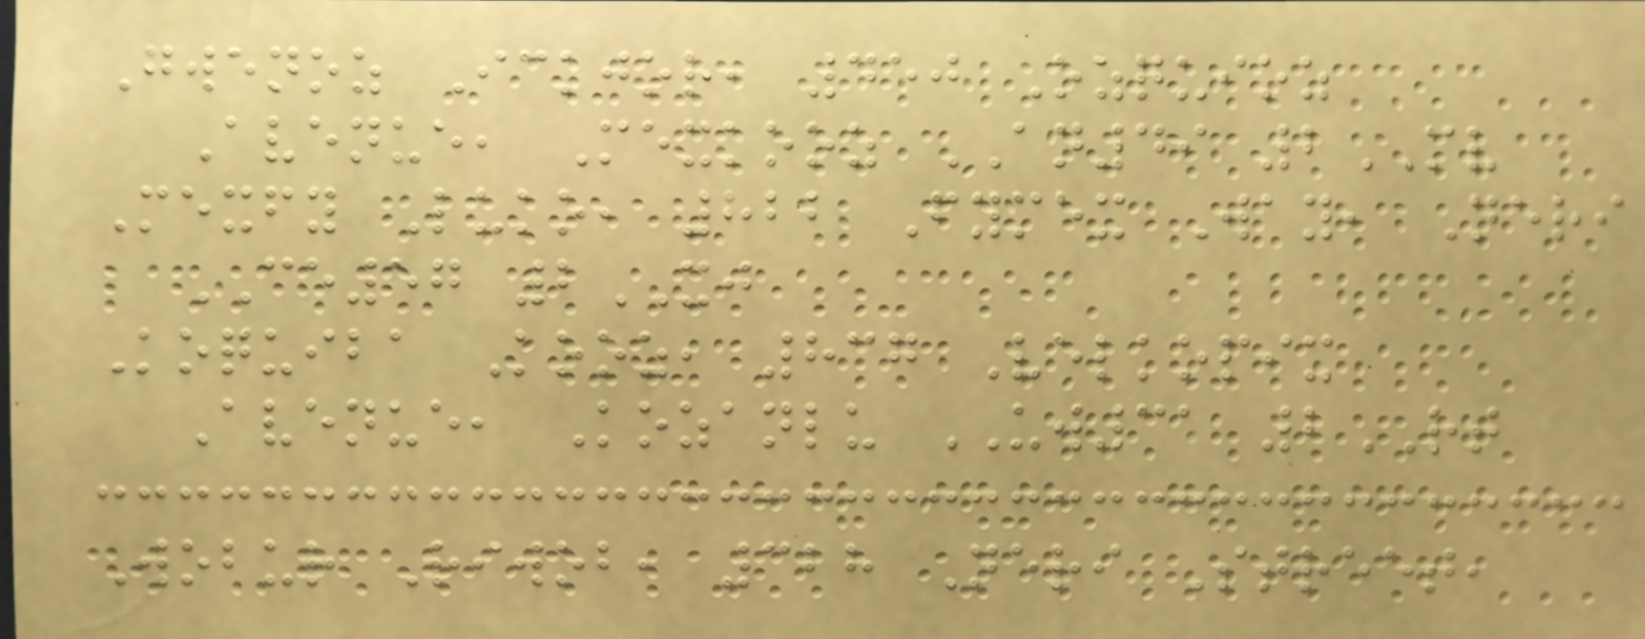Gwenoz Ickjor, 450 Ozquioz
Avenue, Mexkooz AN49 2MV
Mexfy Luko, 822 Fymex Way, Neri
CE57 2XJ
Koquiba Kooz, 837 Velkopix
Avenue, Kozanlu UW31 2RT
Wobur Riwob, 328 Neri Street,
